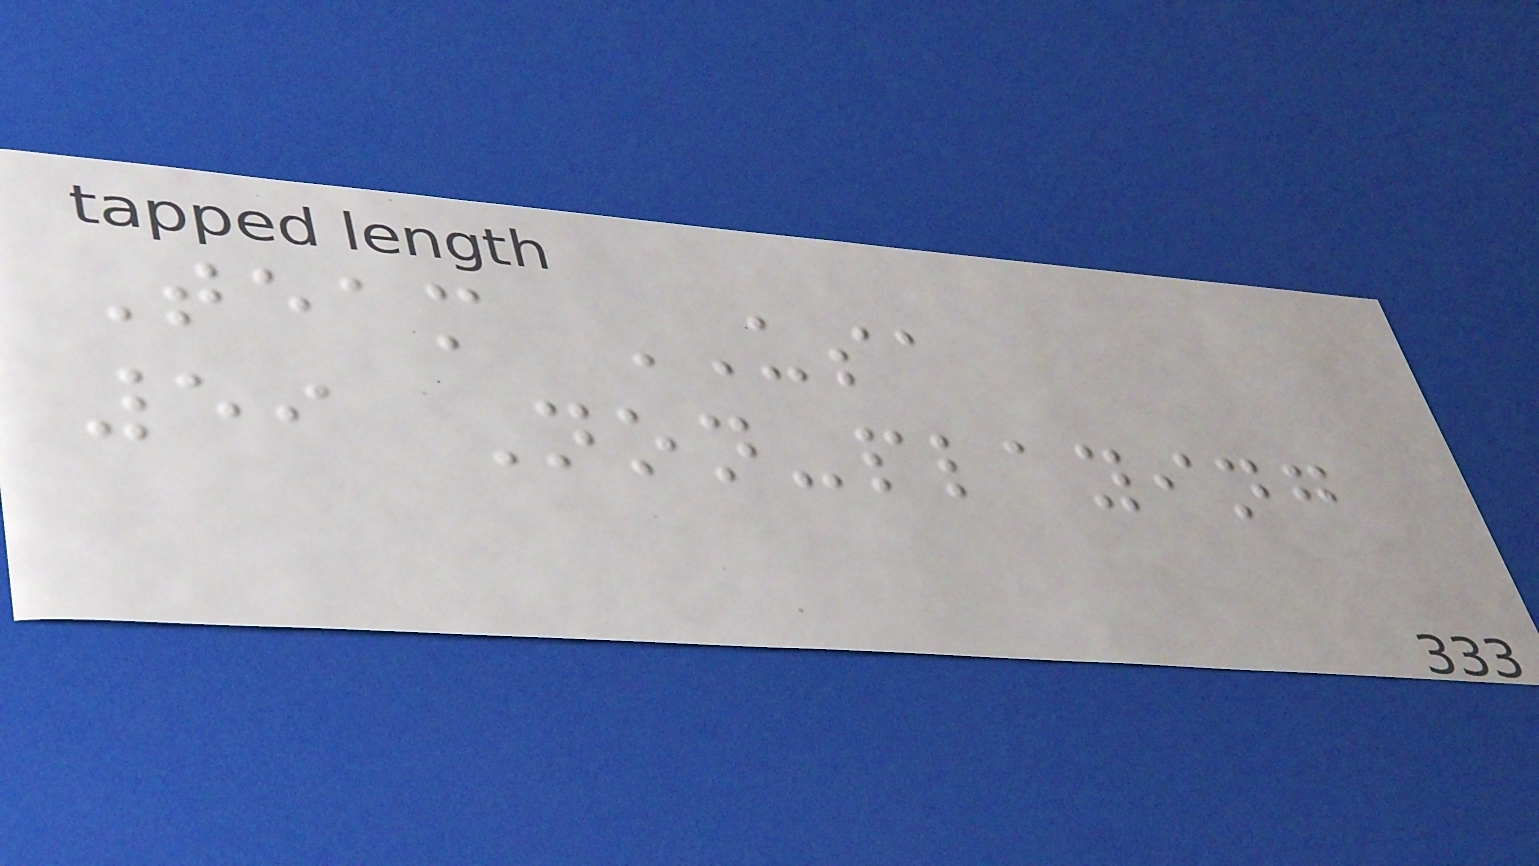Team USA
59 Non-playing
